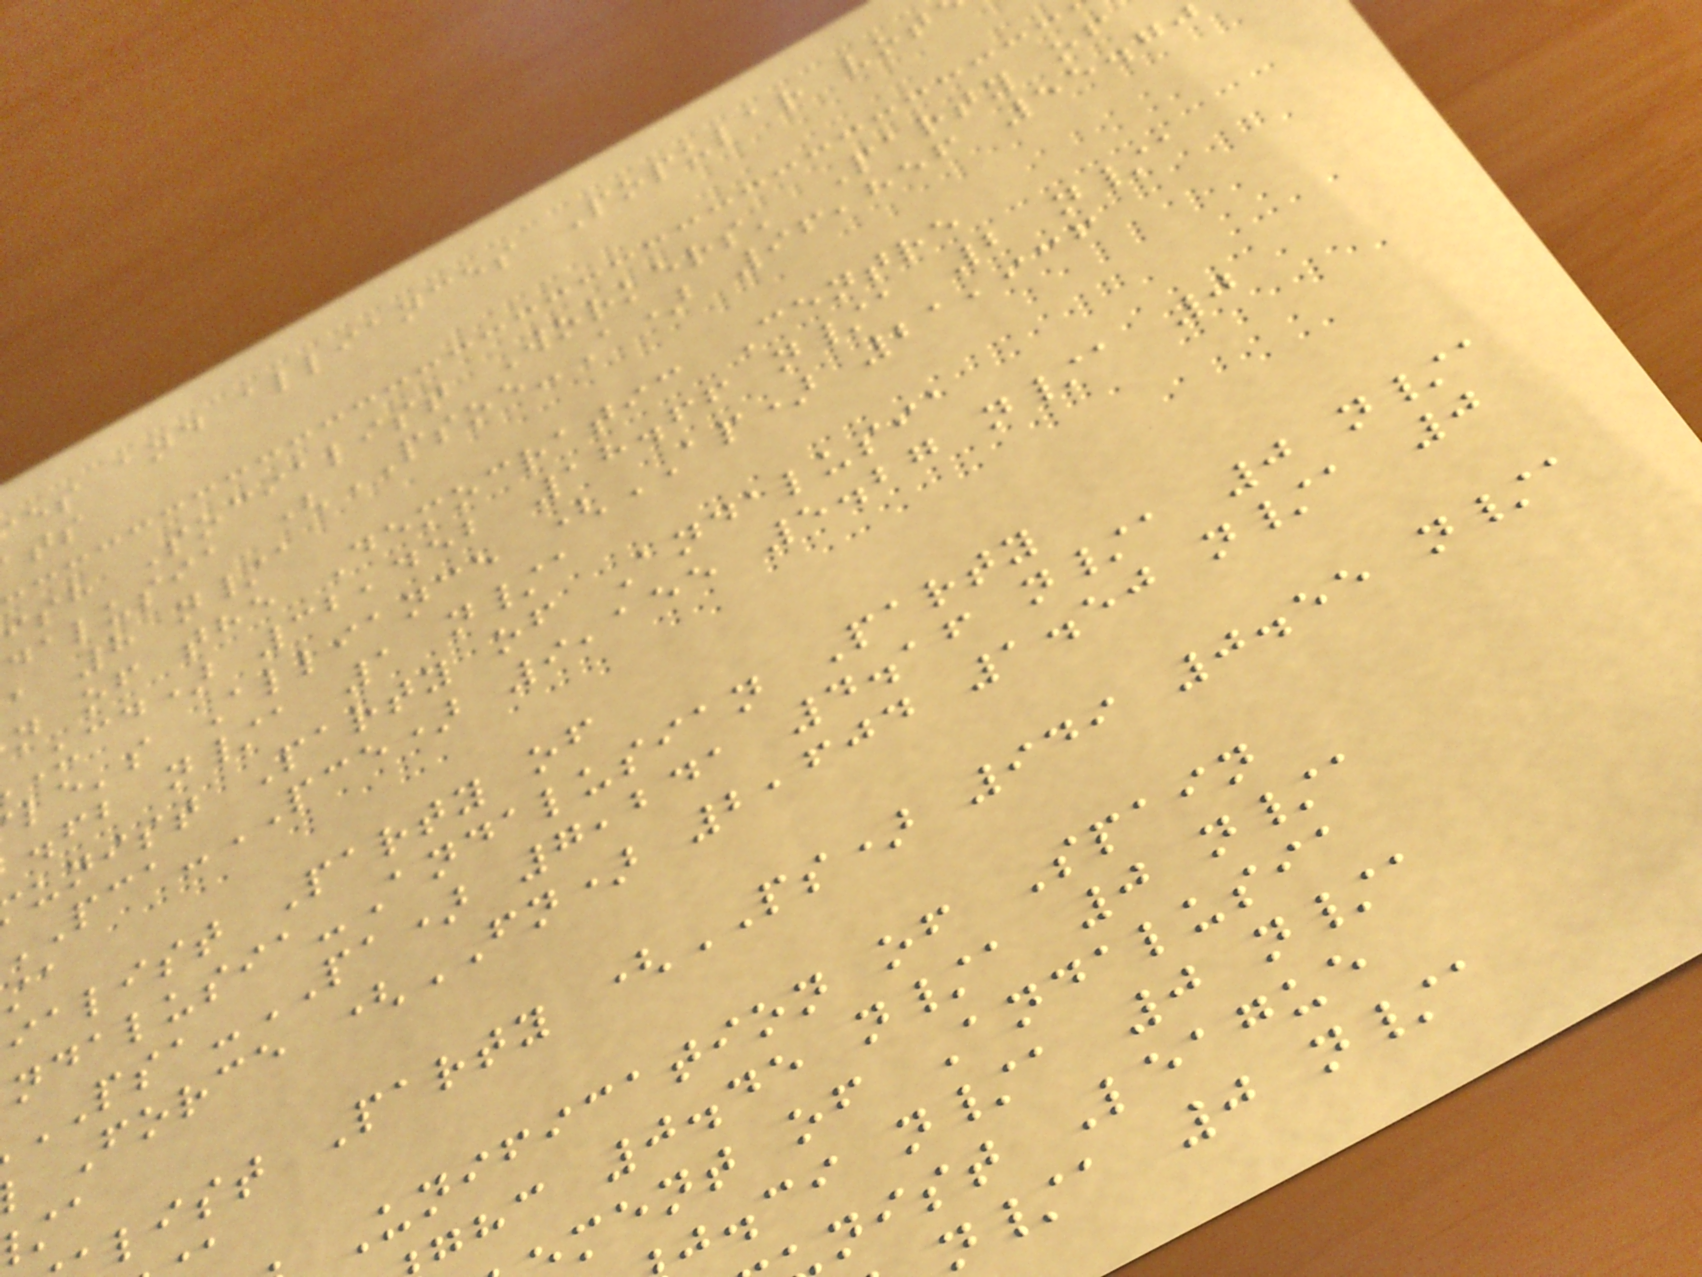es and alliances Popular vot
ish Socialist Workers' Party of
dalusia (PSOE-A) 96,856 55.70
a 8 n/a
n of the Democratic Centre
ucd) 32,452 18.66 n/a 2 n/a
le's Alliance (AP) 21,936
.fb n/a 1 n/a
unist Party of Andalusia
PCA-PCE) 9,155 5.27 n/a 0
ialist Party of
ndalusia-Andalusian Party
PSA-PA) 7,241 4.16 n/a 0 n/a
Force (FN) 2,604 1.50 n/a 0
list Party (PS) 949 0.55 n/a
Unification of Spain
ghc 0.45 n/a 0 n/a
ment of Andalusia
j.ci n/a 0 n/a
nist League
n/a 0 n/a
